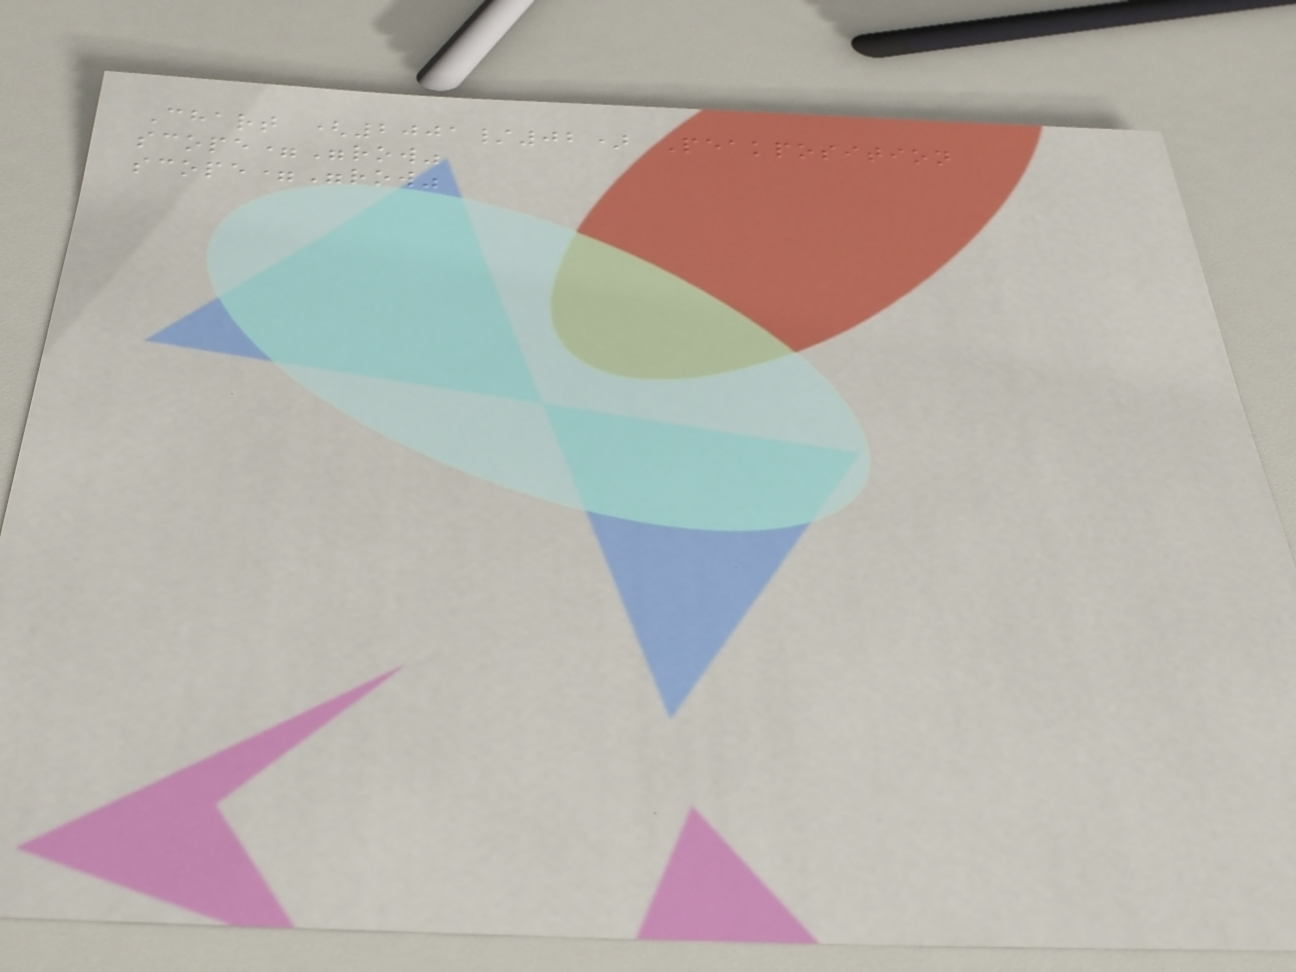Chart (2001/02) Peakposition
scope="row"
scope="row"
